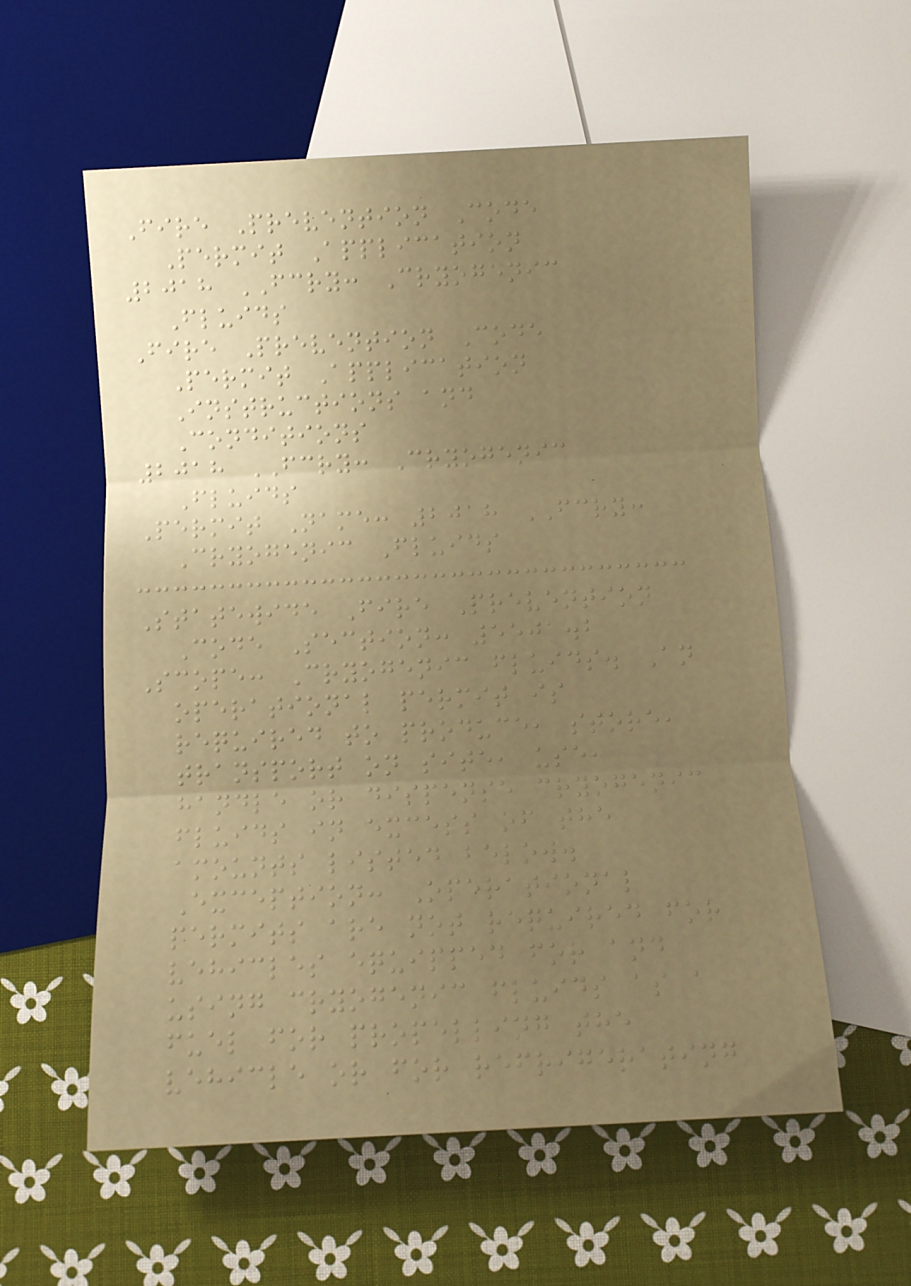Fire Prevention Code
Permit Application
2018 FCRY: Cryogenic
Fluids
Fire Prevention Code
Permit Application
Instructions and
Conditions
2018 FCRY: Cryogenic
Fluids
Permit Name: 2018 FCRY:
Cryogenic Fluids
Statewide Fire Prevention
Code Section: 5501.2
Scope: Cryogenic fluids. An
operational permit is
required to produce, store,
transport on site, use,
handle or dispense cryogenic
fluids in excess of the
amounts listed below.
Exception: Operational
permits are not required for
vehicles equipped for and
using cryogenic fluids as a
fuel for propelling the
vehicle or for refrigerating
